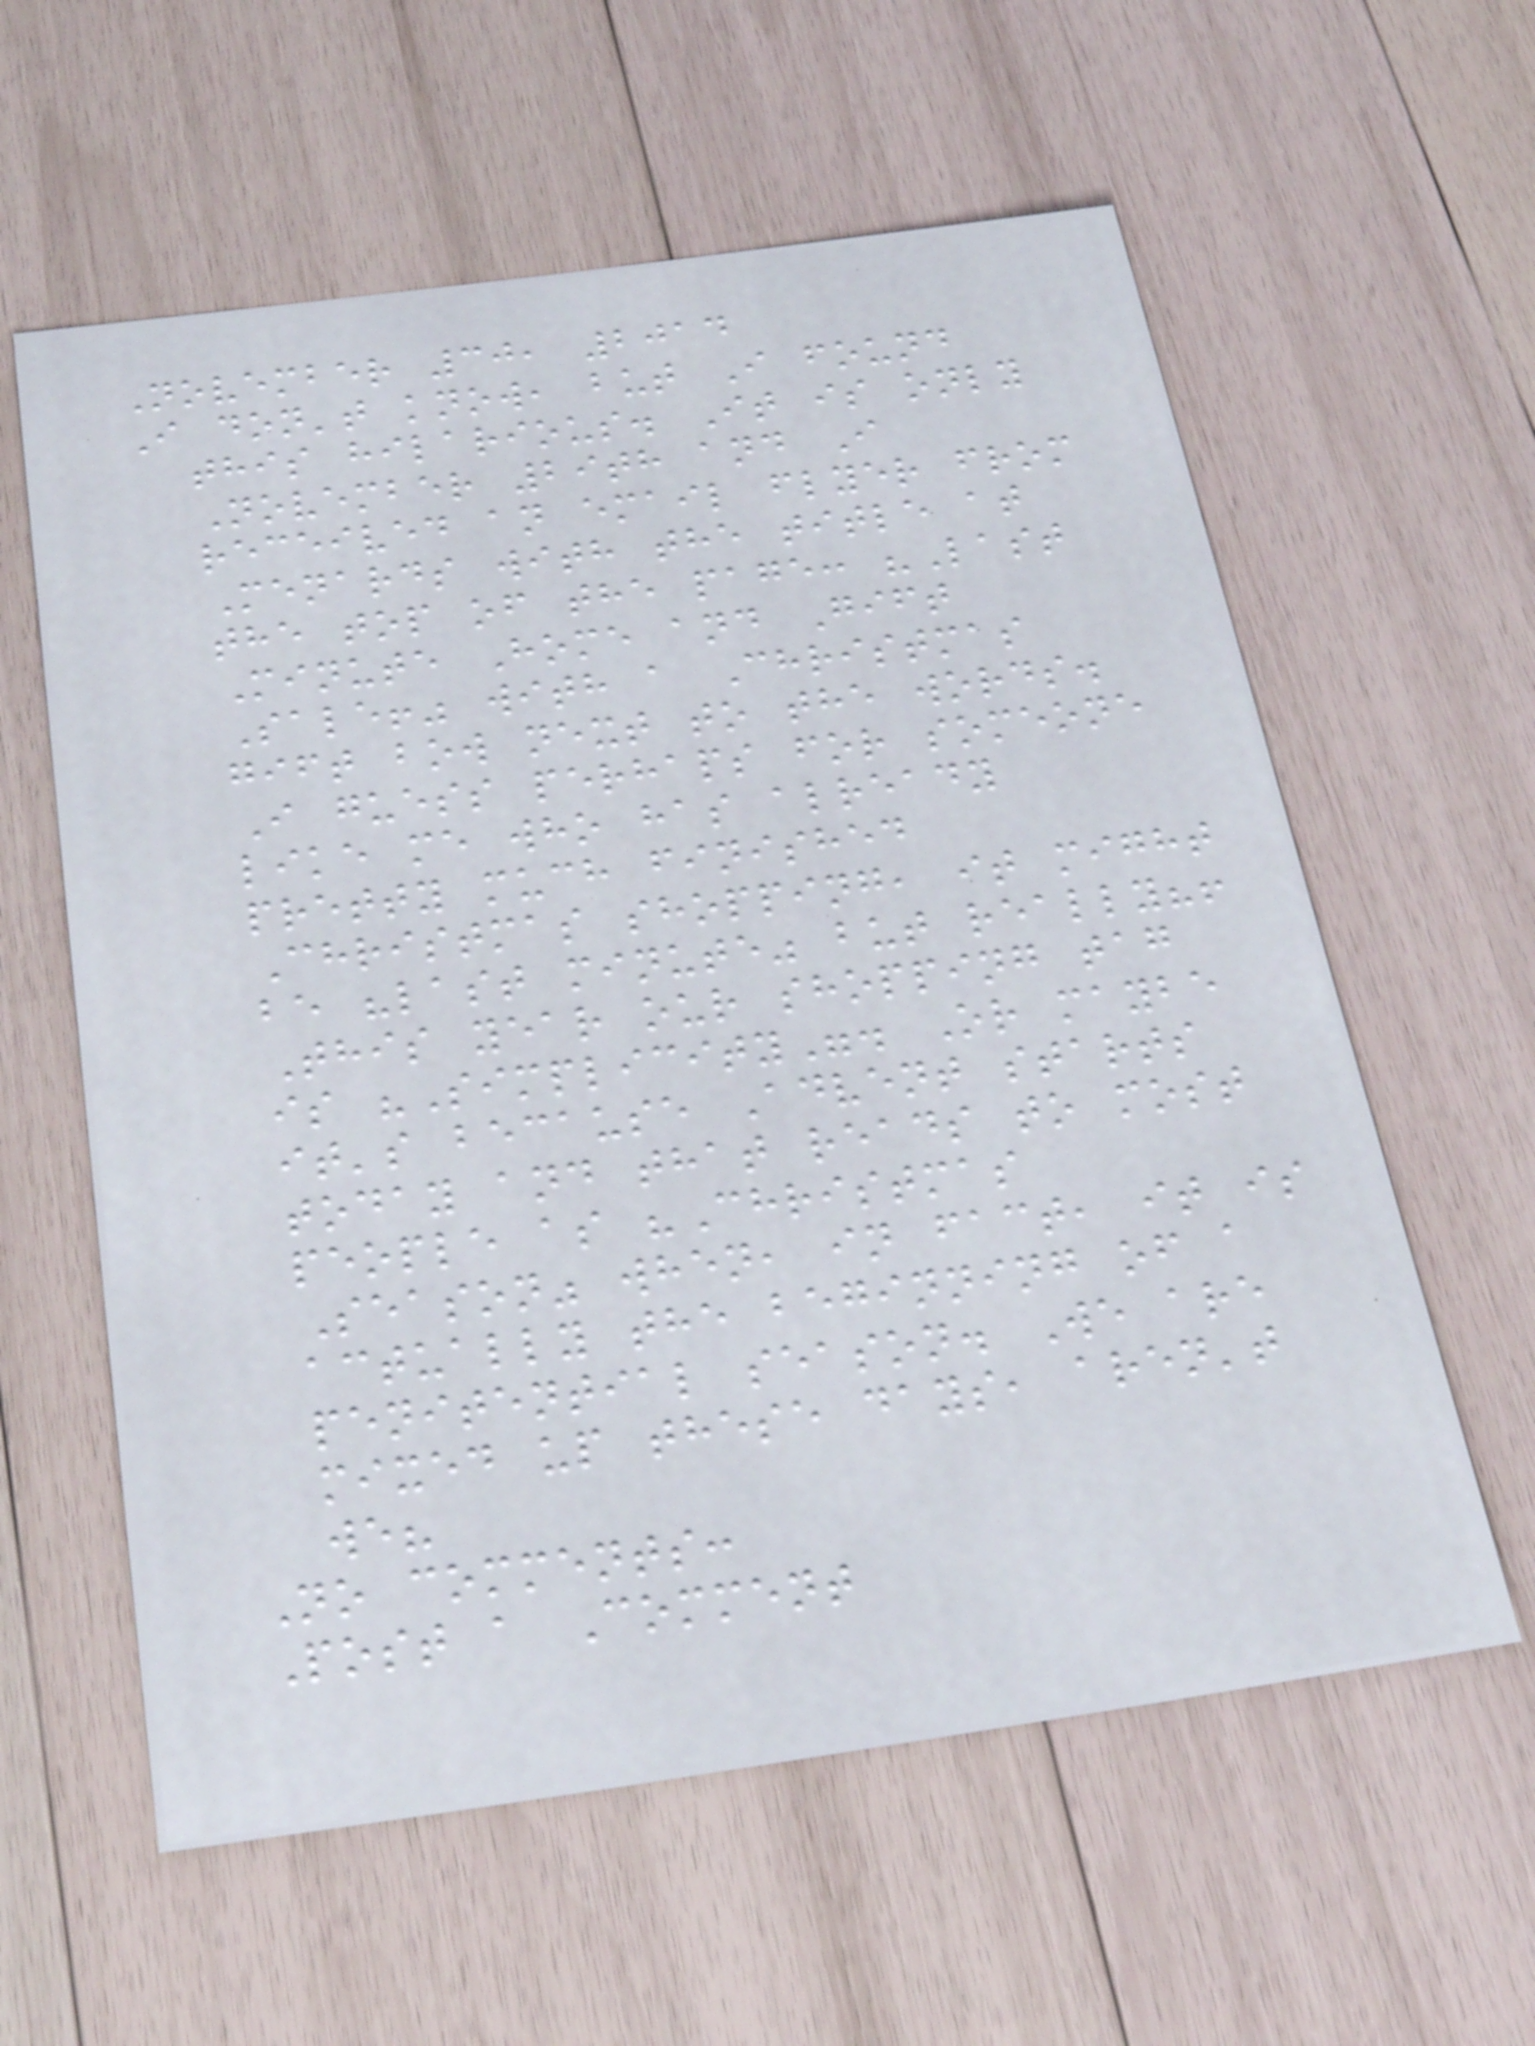November 30, 2014
I don't know, but I found
this hilarious. It is only
November 29th and I
received an email flyer from
Menards with the title at
the top of the page: "Last
Minute Home and Gift
Sale!" with a Christmas
gift bow next to the words.
I guess perhaps for someone
like me who has already
pretty much finished
Christmas shopping, it might
be "last minute" but really?!
This year our shopping tag
is "Simplicity". Or maybe
it's because Advent starts
today and that reads to most
people as "Christmas
Season" when, in fact, it is
actually the beginning of a
penitential season. We are
mixed up these days, aren't
we?
No comments:
Post a Comment
